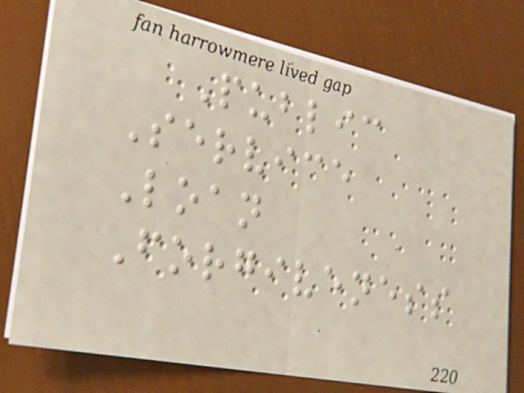Public
Service
Loan
Forgiveness
